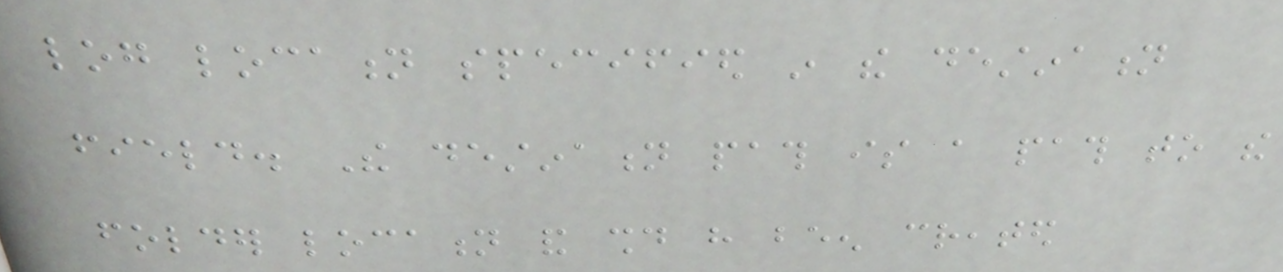log location specified in the destination
field. The destination path is a path to the
folder location and should have been created
